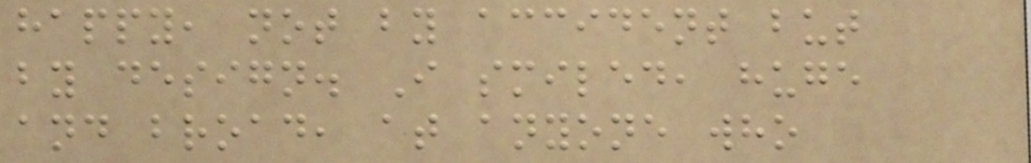happy, not by accident but
by design. I smiled, huge
and broad, at anyone who
